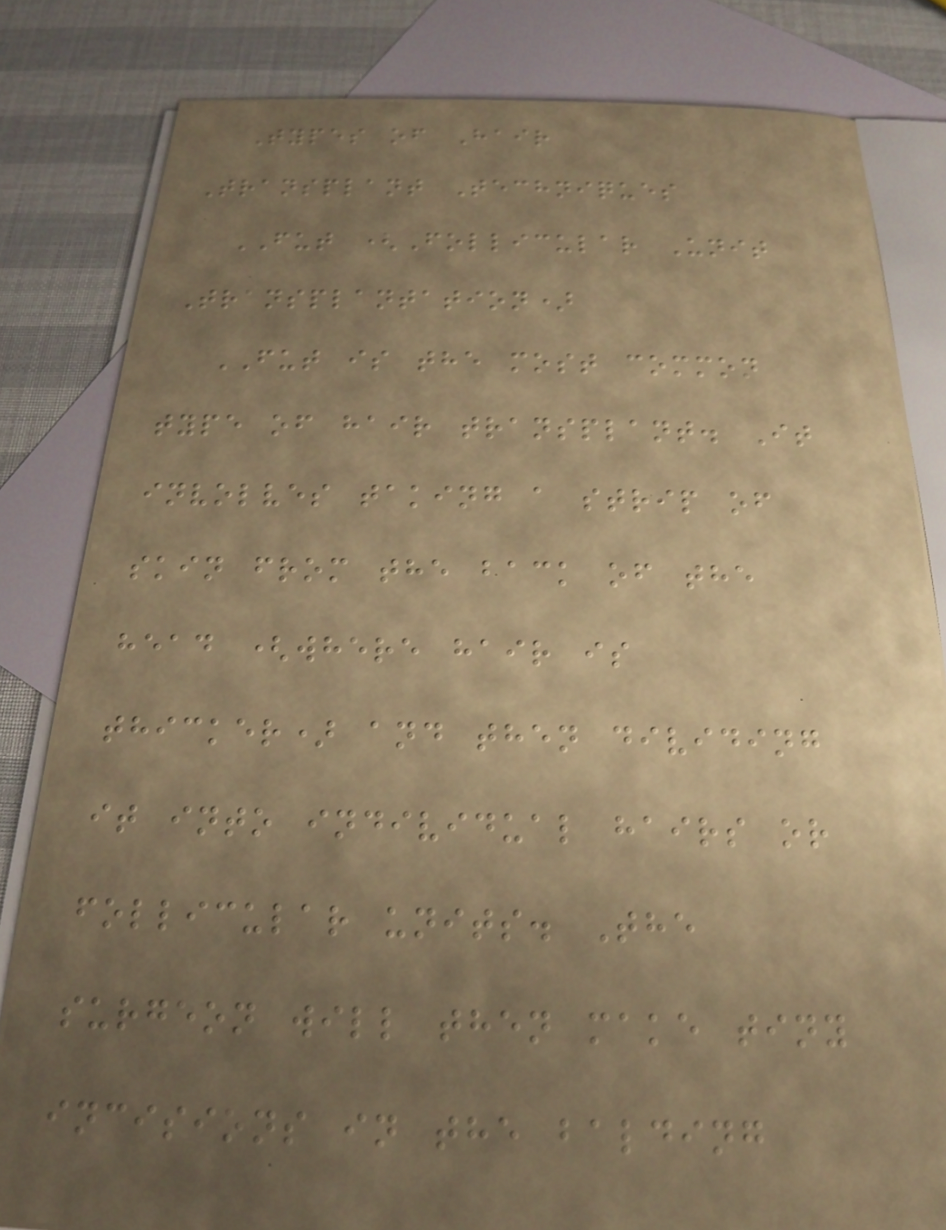Types of Hair
Transplant Techniques
FUT (Follicular Unit
Transplantation)
FUT is the most common
type of hair transplant. It
involves taking a strip of
skin from the back of the
head (where hair is
thicker) and then dividing
it into individual hairs or
follicular units. The
surgeon will then make tiny
incisions in the balding
